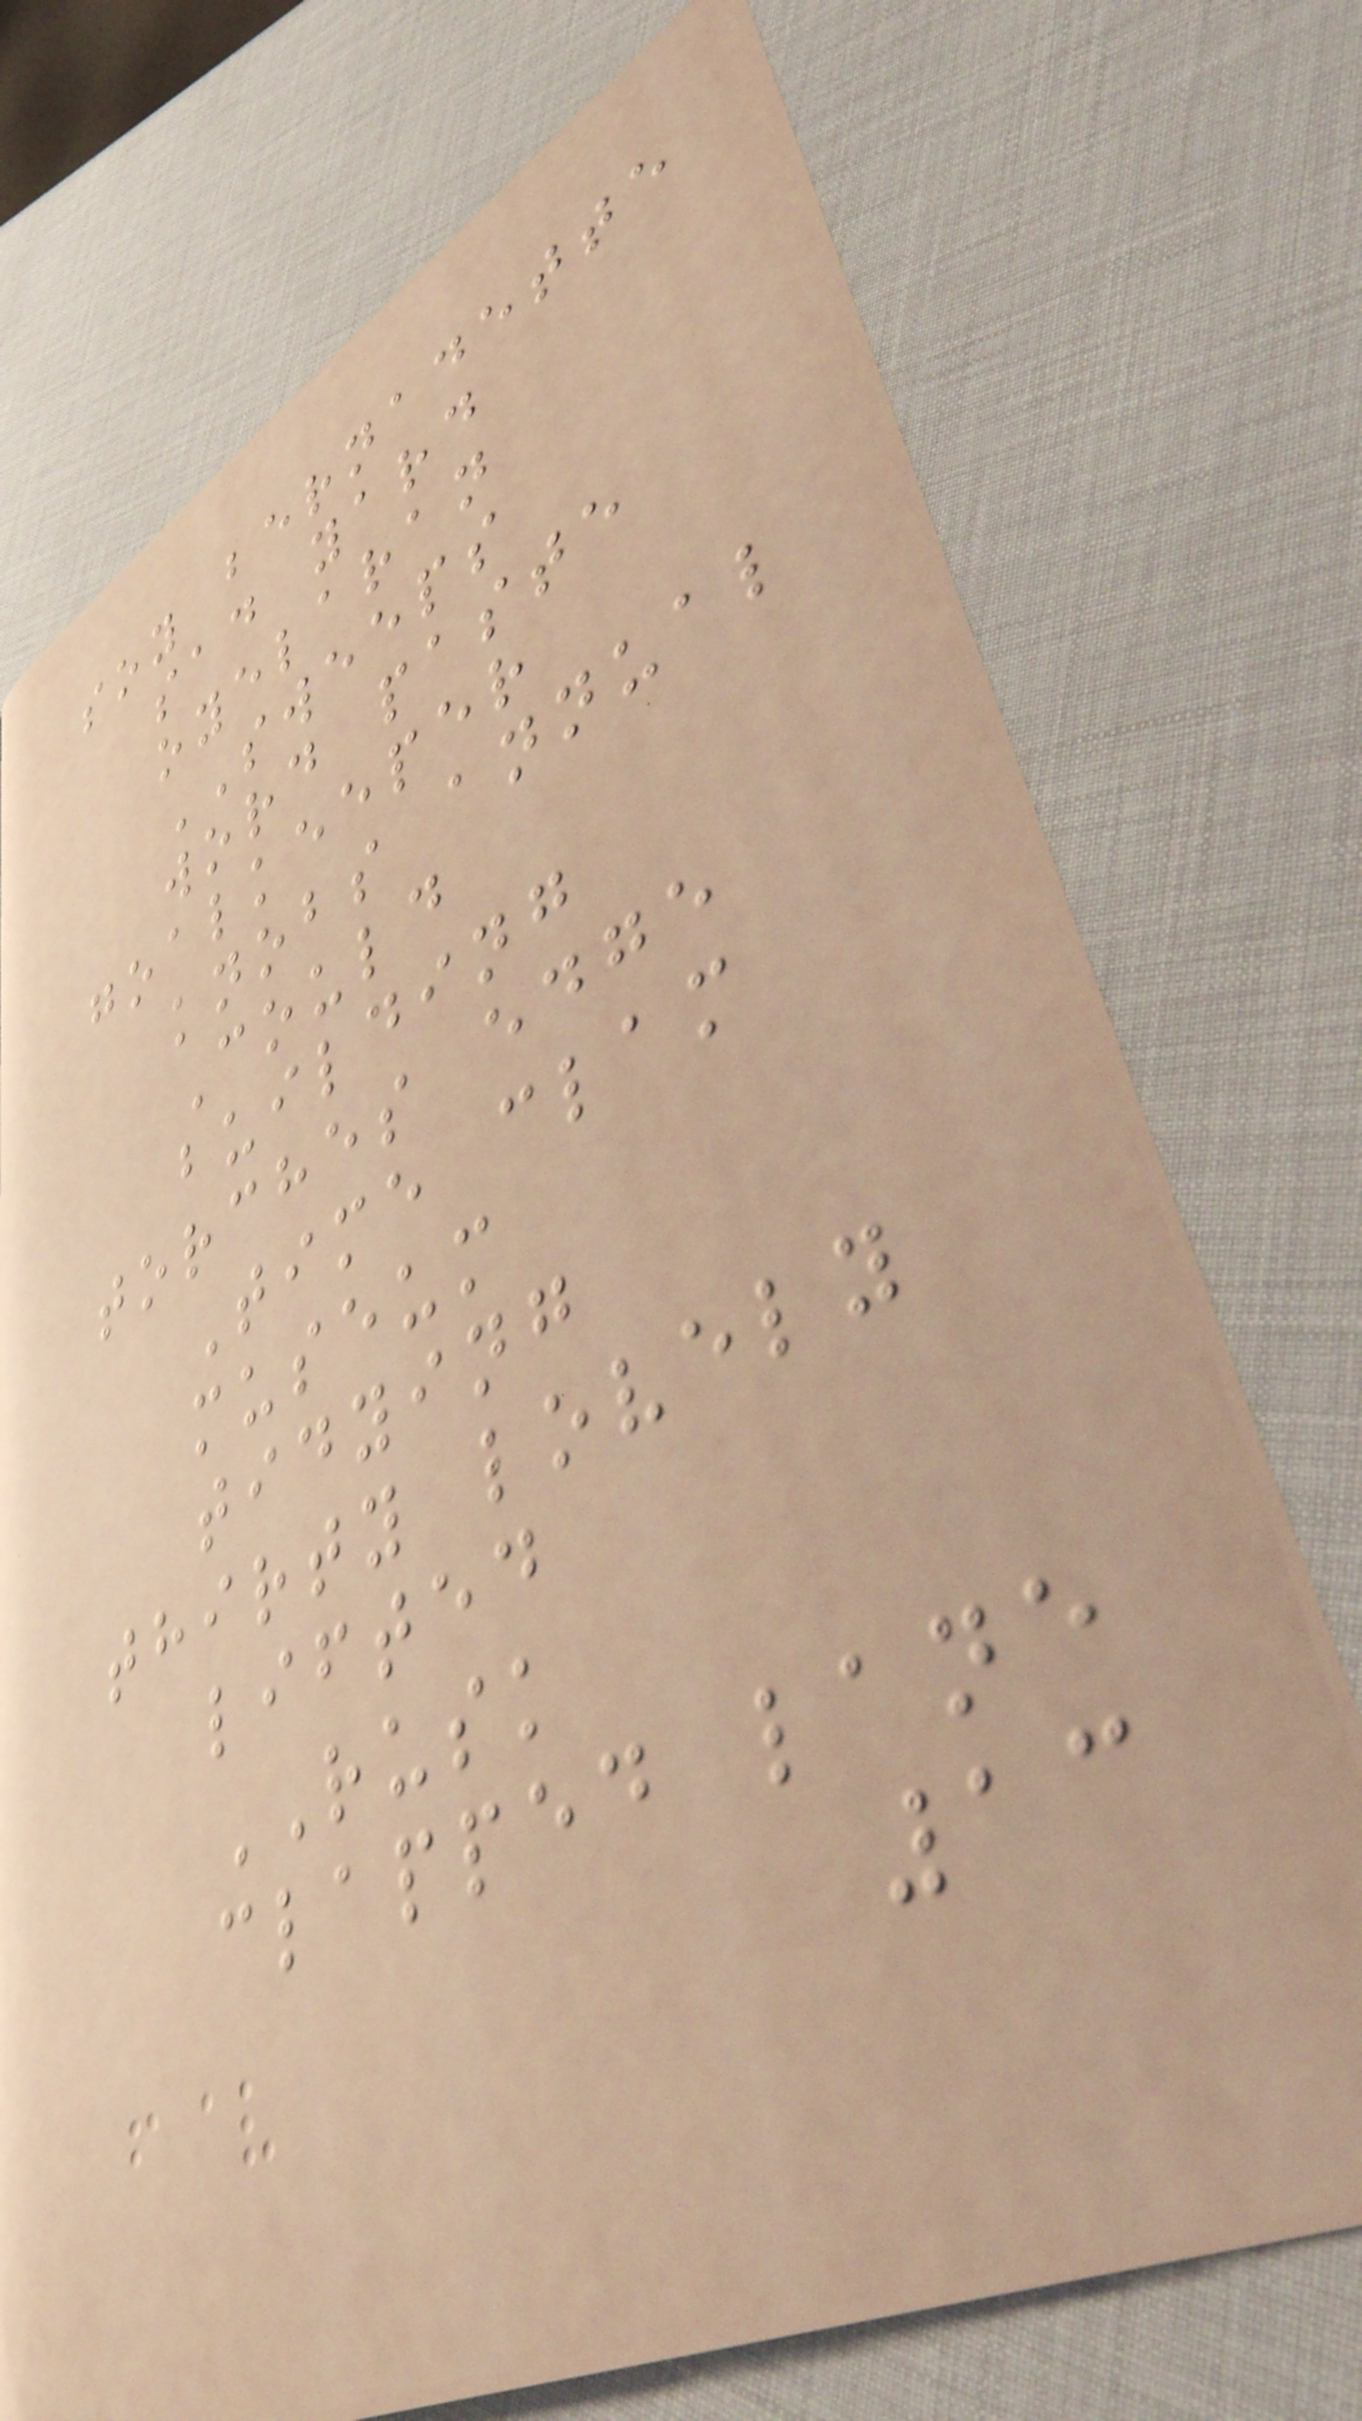soy bernadette
sad yard
oyelaran
SWEEPS
word paste
goalkeeper
knobs annual
Could
building
torches edge
Time clam
museum
tidying
thirty lovely
lifted
RUSK
clapped lane
13
